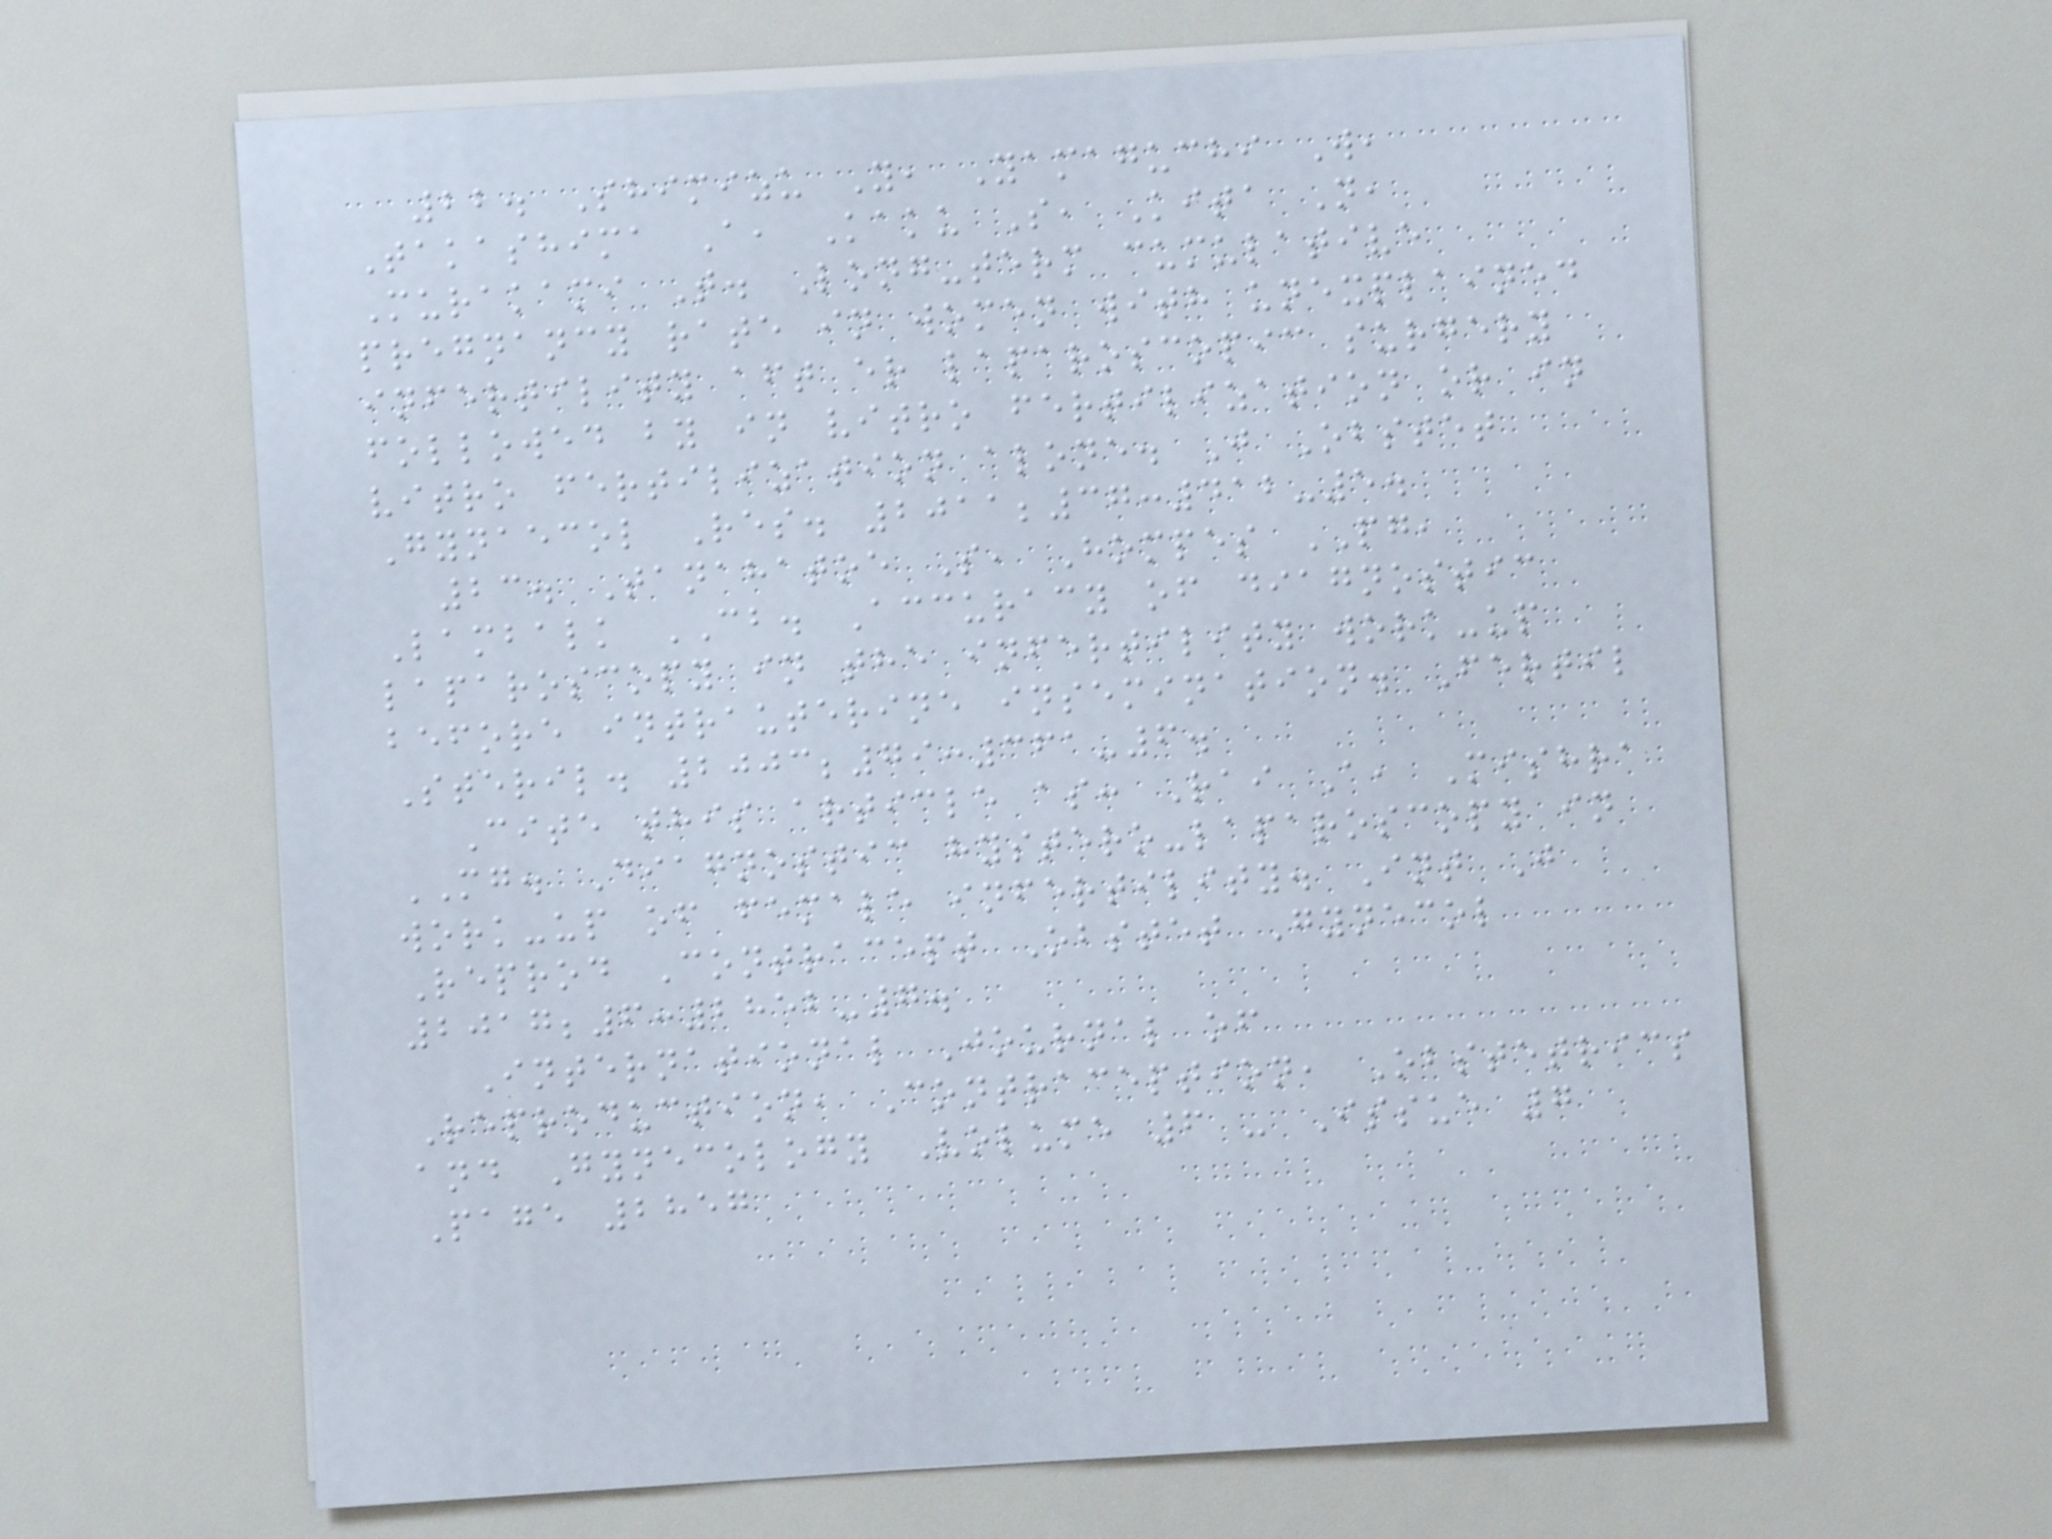22. Shimizu Y, Yamaguchi W,
Takashima A, Kaku S, Kita N,
Murakami T. Long-term cumulative
pregnancy rate in women with unexplained
infertility aft er laparoscopic surgery
followed by in vitro fertilization or in
vitro fertilization alone. J Obstet
Gynaecol Res. 2011;37:412-5.
23. Tanahatoe S, Hompes PG,
Lambalk CB. Accuracy of diagnostic
laparoscopy in the infertility work-up
before intrauterine insemination. Fertil
Steril. 2003;79:361-6.
Cite this article as: Rai A, Mishra
MG. Diagnostic hystero-laparoscopy in
work-up of female infertility. Int J
Reprod Contracept Obstet Gynecol
2017;6:2852-7.
International Journal of
Reproduction, Contraception, Obstetrics
and Gynecology Volume 6 - Issue 7
Page 2857
